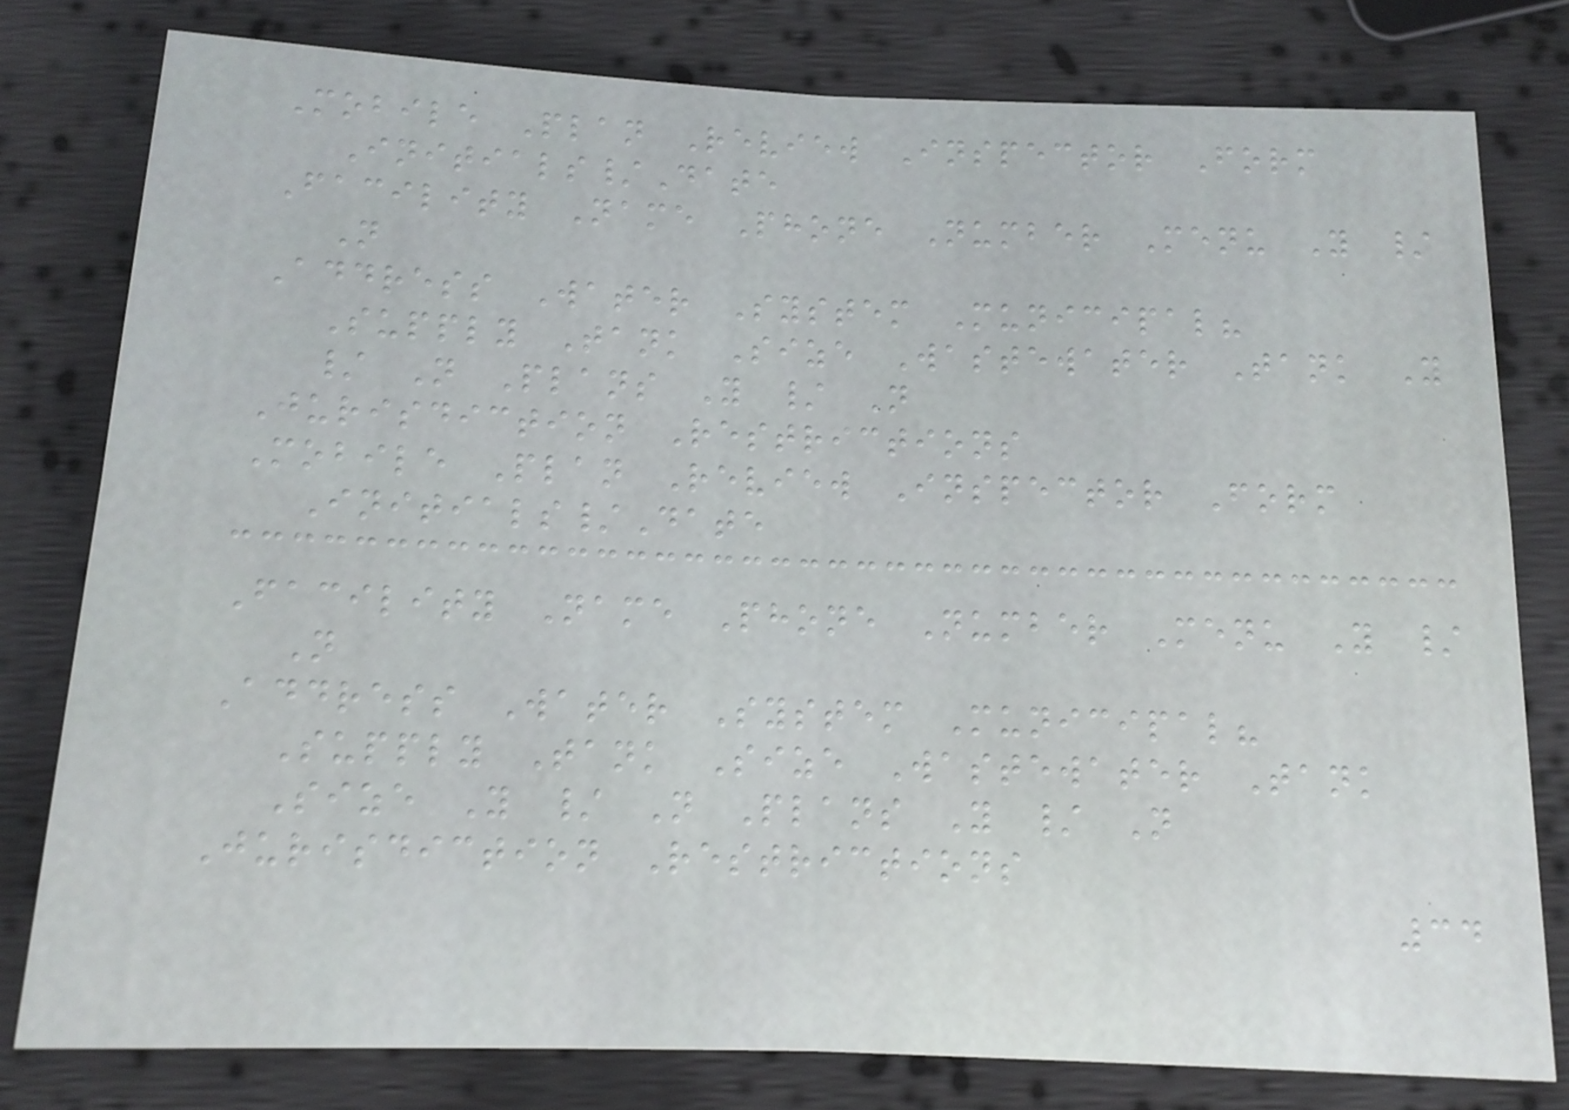Mobile Plan Review Inspector Form
Initials/Date
Facility Name Phone Number Menu Y /
N
Address Water System Municipal?
Supply Tank Size Wastewater Tank Y
/ N Plans Y / N
Jurisdiction Restrictions
Mobile Plan Review Inspector Form
Initials/Date
Facility Name Phone Number Menu Y /
N
Address Water System Municipal?
Supply Tank Size Wastewater Tank
Size Y / N Plans Y / N
Jurisdiction Restrictions
34
